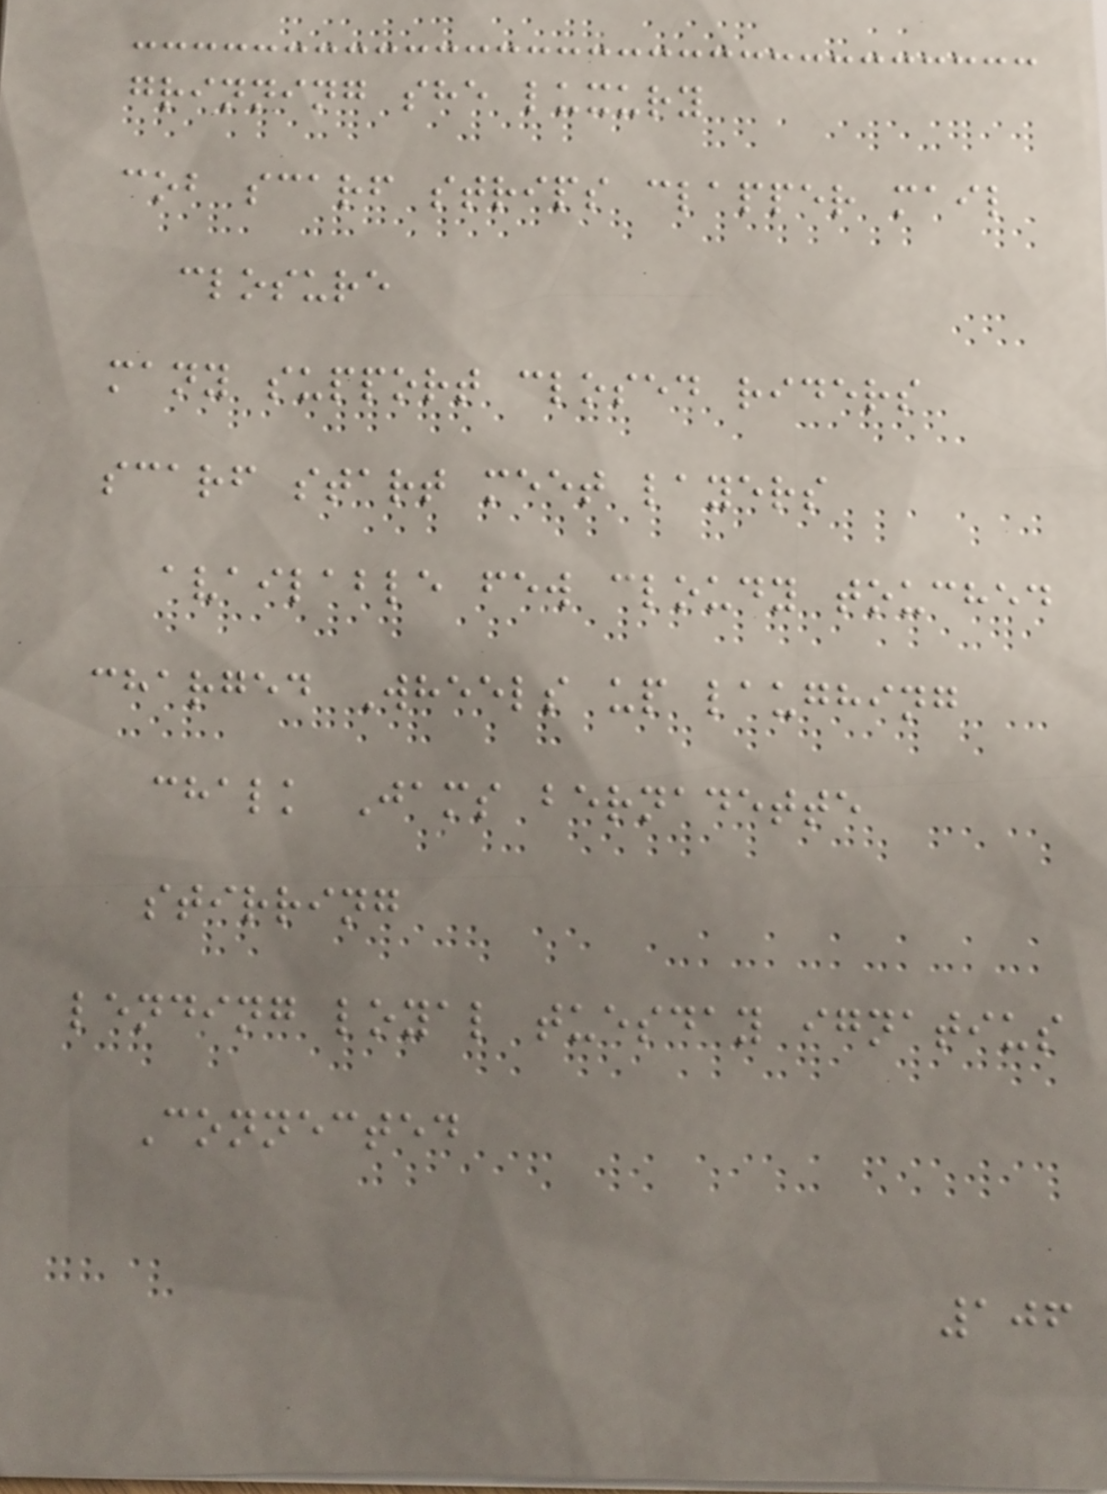grinning she luxury
cob scarf strips clapper mail
closure
many support closed riders
scarf start meet layers
available few cloudy touched
charged Wheels up laughing
chalk Jams bernadette
stirring
lending loyal tuesday ignatius
Connected
106
